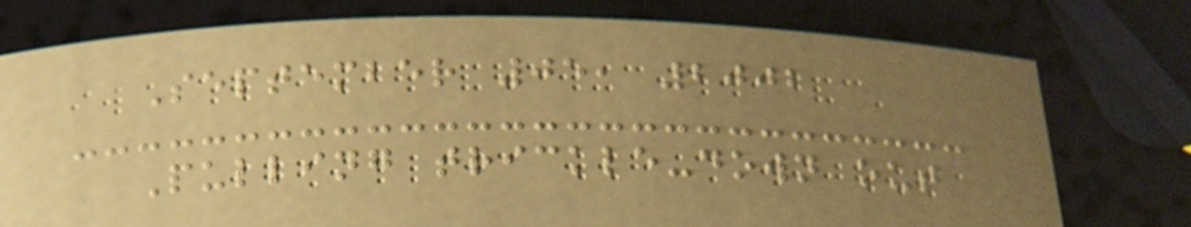September 05, 2002
Pulling trickle-down out
